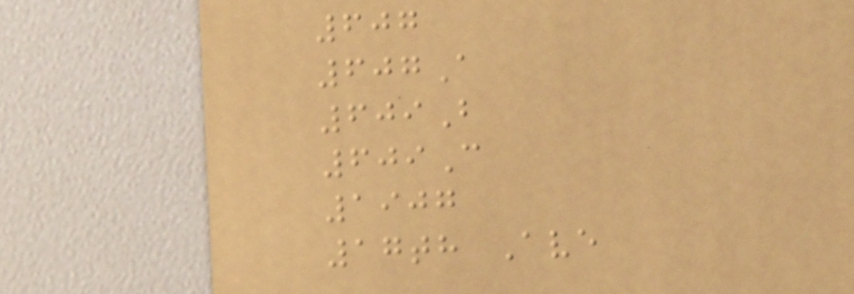607
607A
609B
609C
1907
17th Ave
